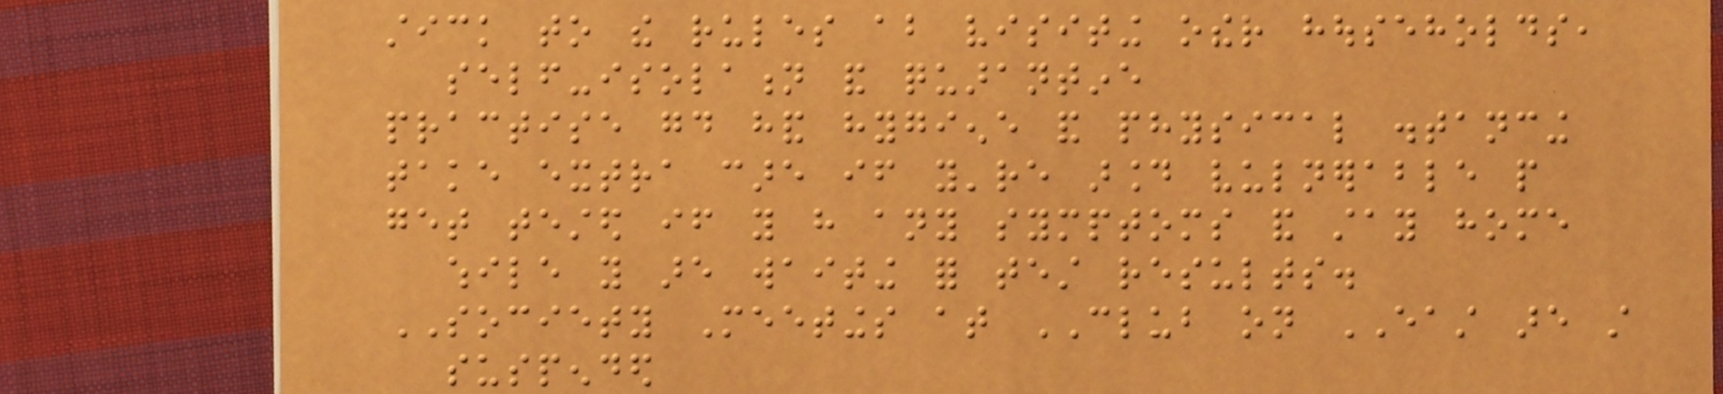stick to the rules about visiting other households,
self-isolation and quarantine
practise good hand hygiene and physical distancing
take extra care if you're around vulnerable people
get tested if you have any symptoms and stay home
while you are waiting for test results.
SOCIETY Meetings at CLUB on EAST are still
suspended
